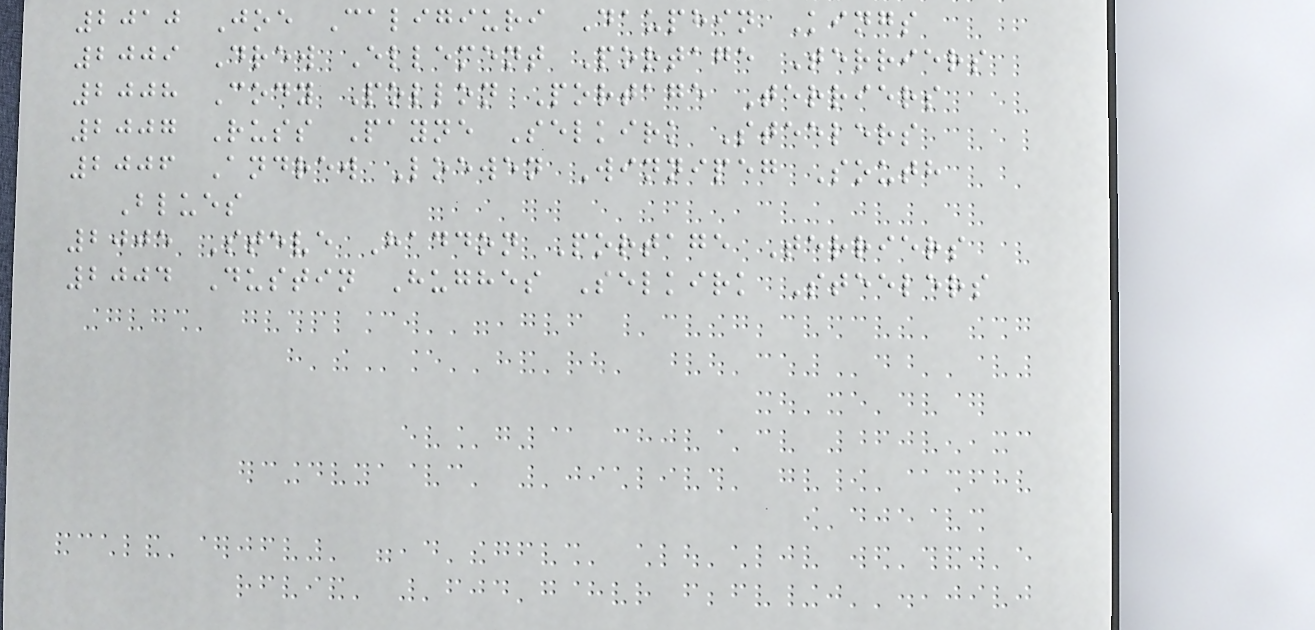2010 Joe Caligiuri Dauphin Kings
2009 Drew Ellement Portage Terriers
2008 Cody Pollon Portage Terriers
2007 Russ Payne Selkirk Steelers
2006 Andrew Loewen Winnipeg South
Blues
2005 Steve Haddon Portage Terriers
2004 Dustin Hughes Selkirk Steelers
